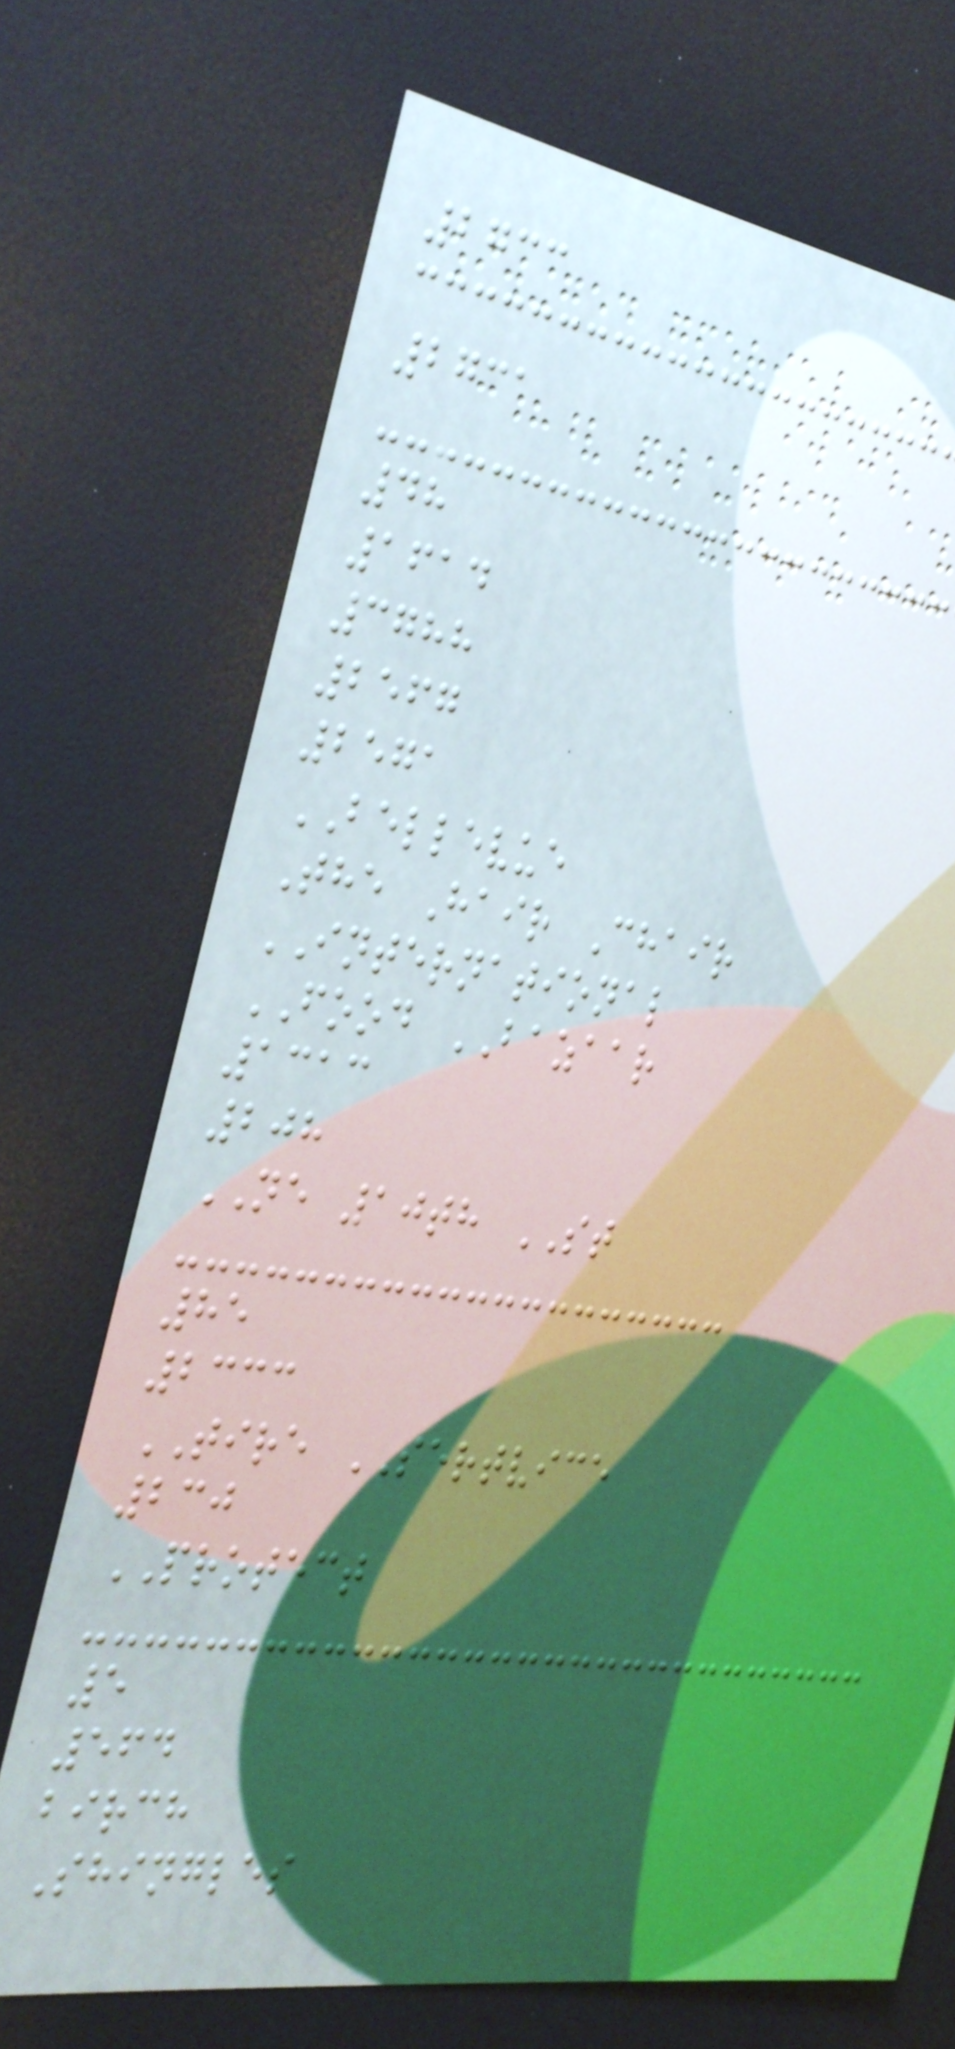2733
2731
48
1614
3788
2567
2571
BELLEVUE
The Hair Chair
INTERNATIONAL
FOOD BAZAAR
1313
208
NE 10th ST
85
2333
TIRE SERTVICE
230
PROTECT
5
564
birch
Shingles
